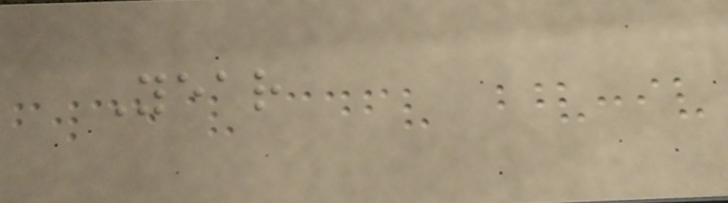Year
